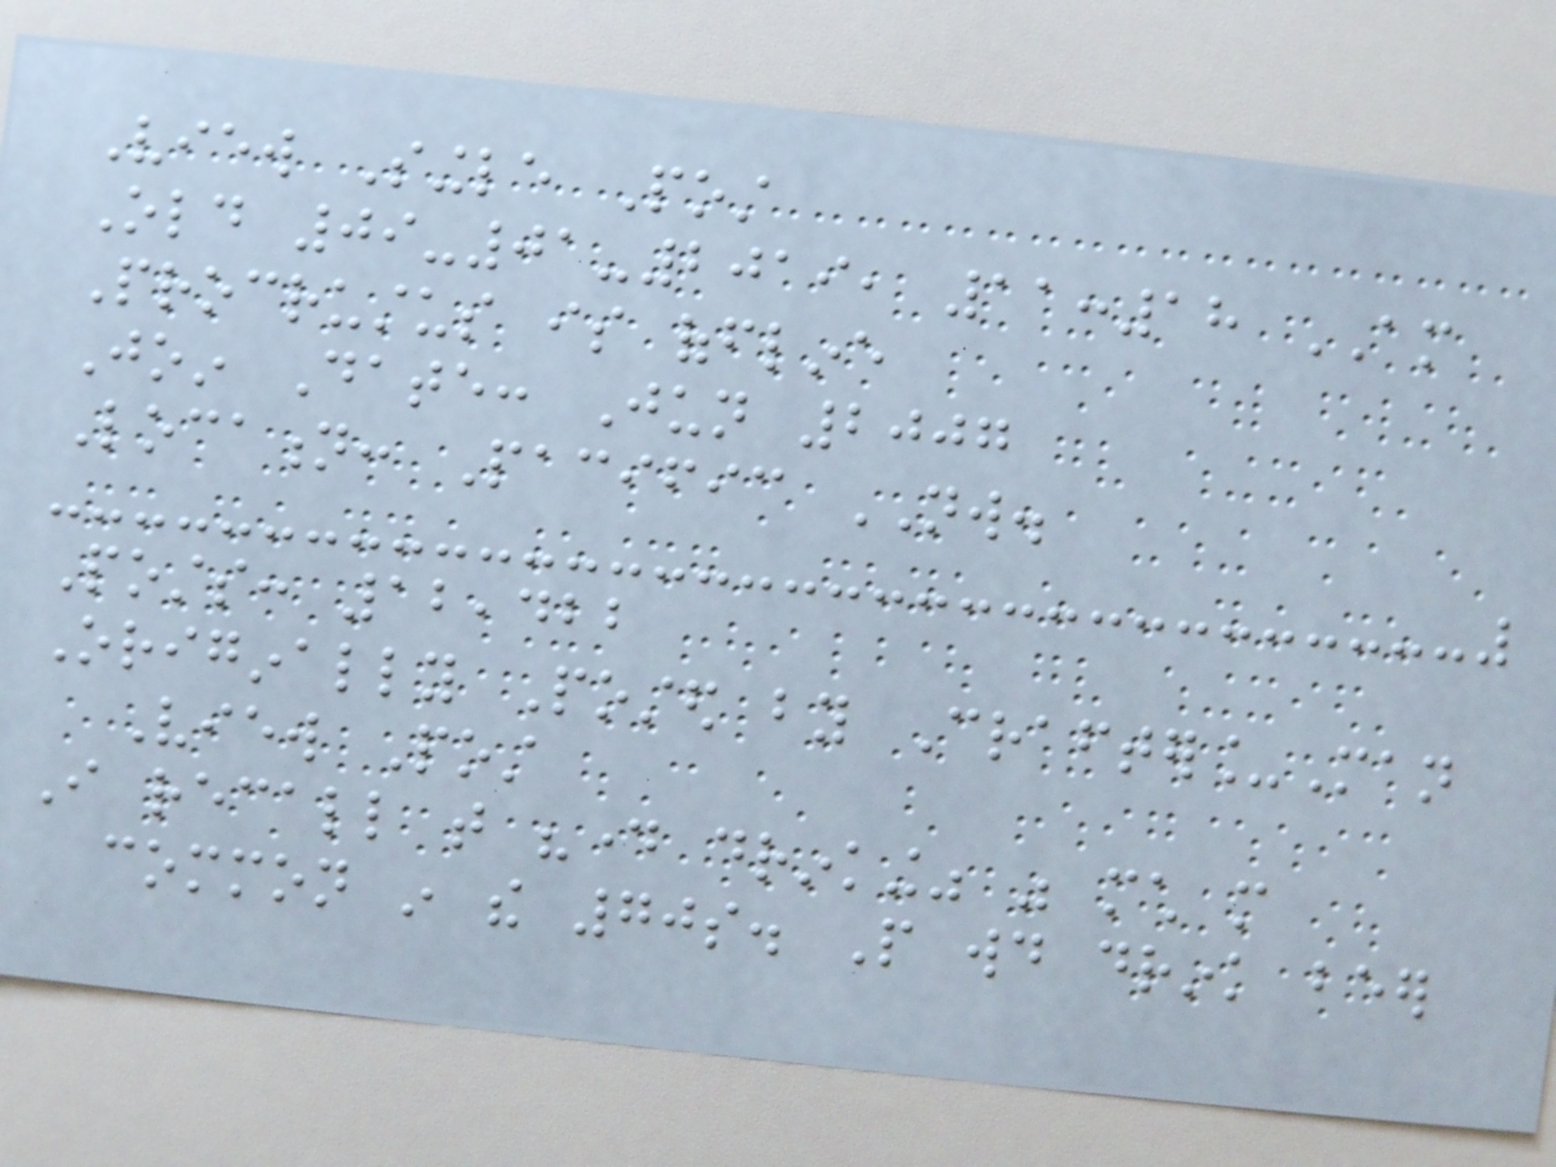View Single Post
Old 09-01-2019, 11:18 AM
Procrustus is offline
Join Date: Jun 2007
Location: Pacific NW.
Posts: 12,422
Originally Posted by Crafter_Man
View Post
I recall that "day drinking" was much more
common in the 70s. People would drink beer
